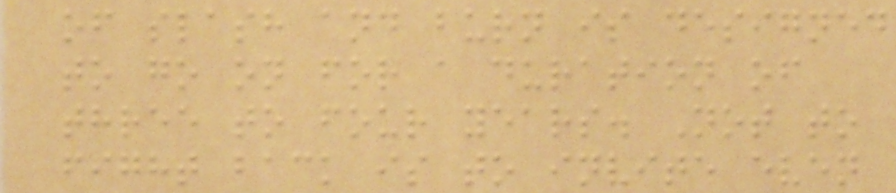of slash and burn is designed
to go on for a duration of
three to four years. Not to
fight back is to invite even
